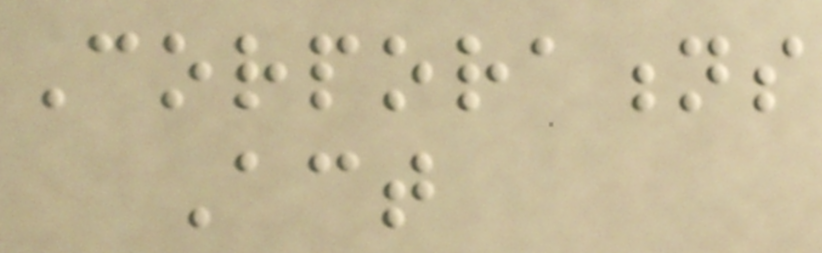Corporations
Act
